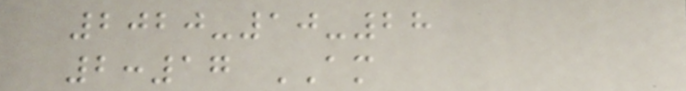2020-10-28
2:17 AM
